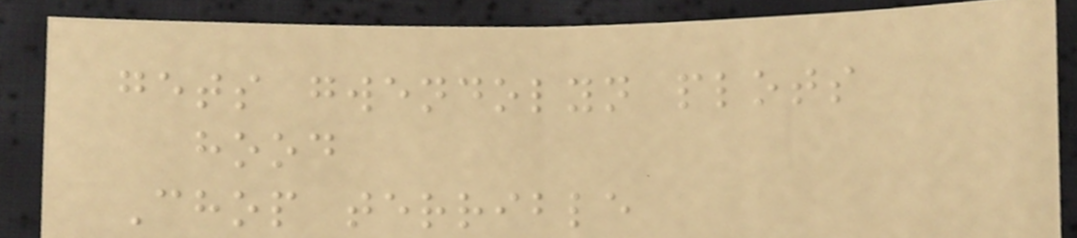gets gwendolyn plots
hood
Chop terrible
